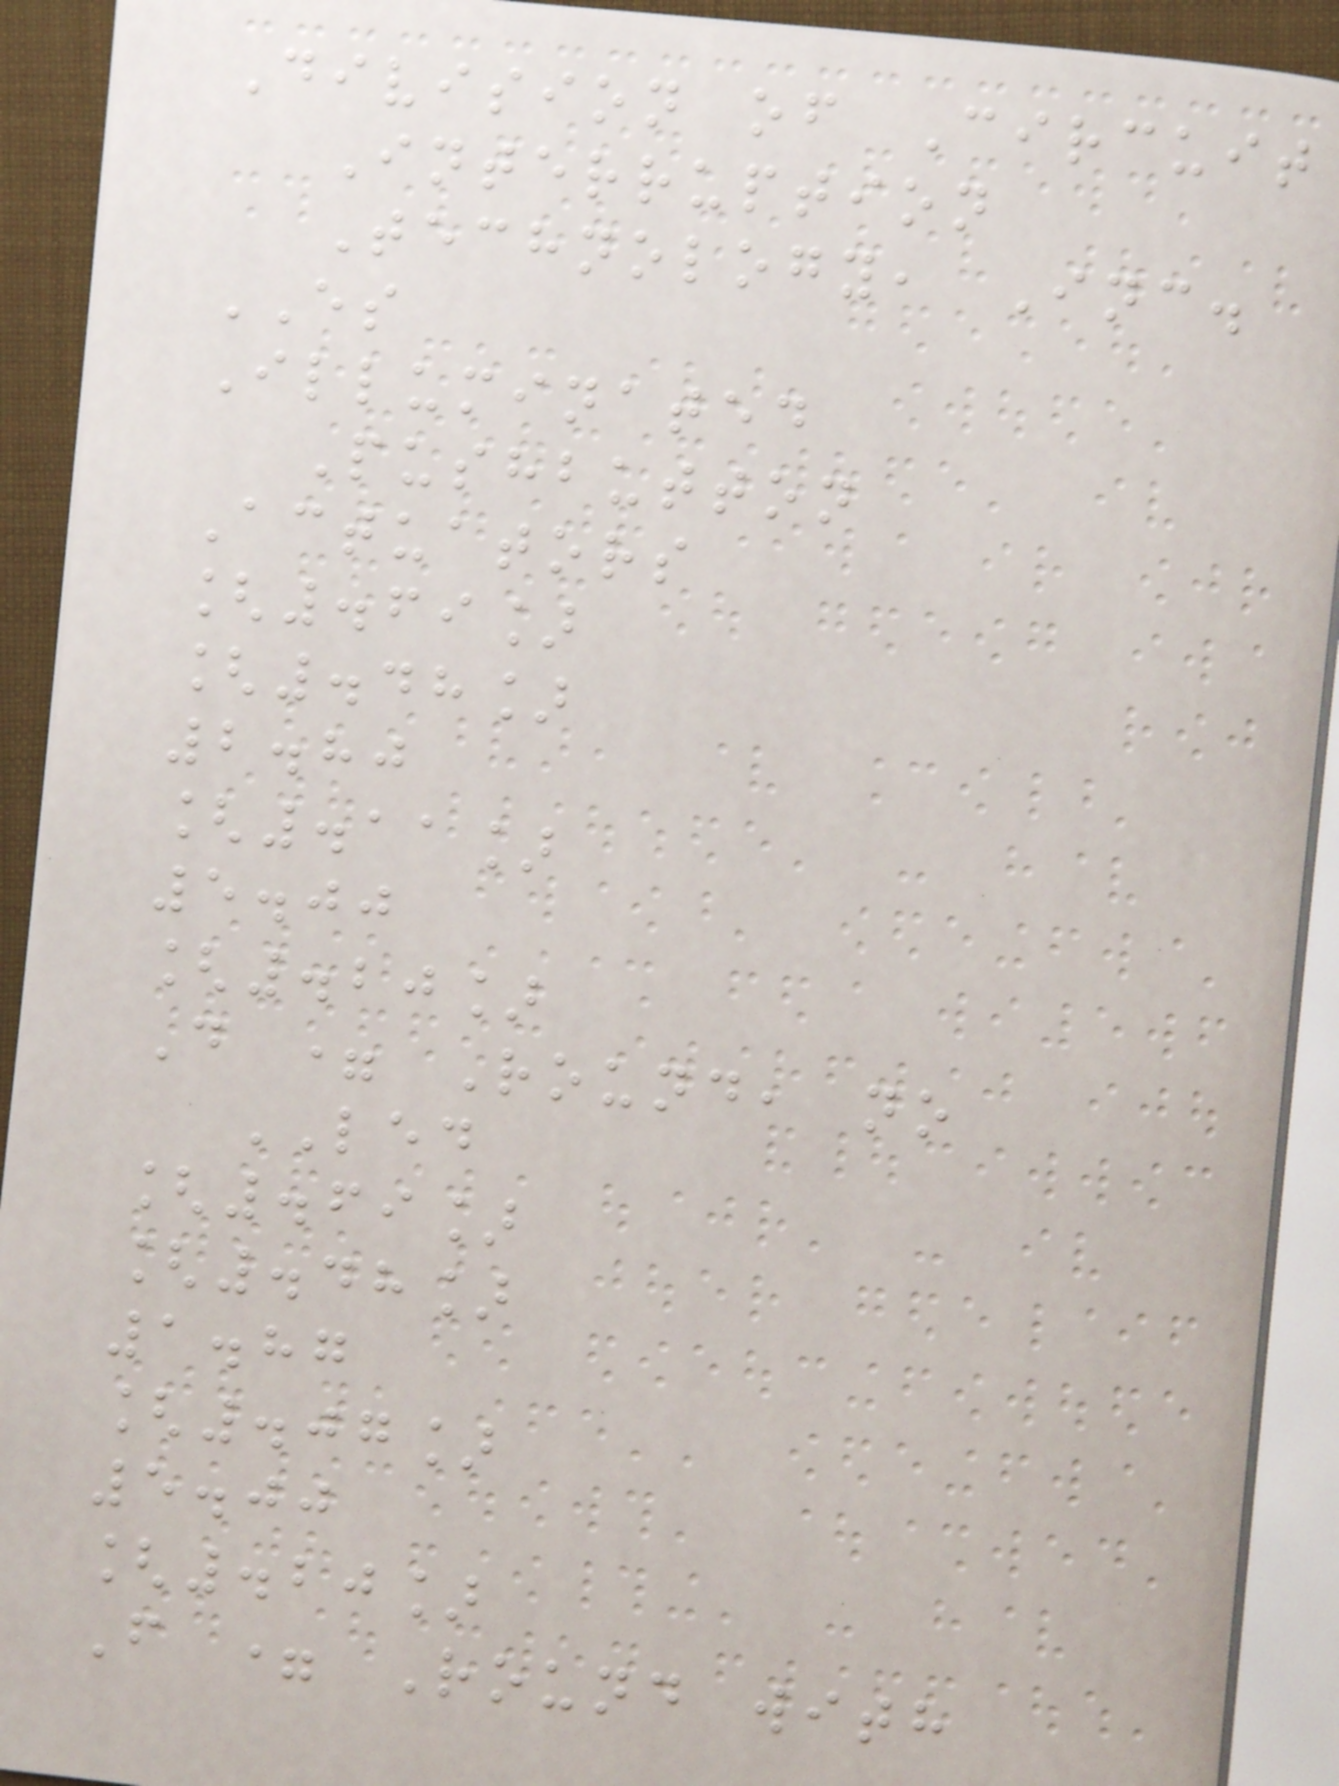Division of Circuit
Interruption
Technology, Inc.
ES
Illuminated
Pushbutton
Actuators
[.69]
[.48]
2.80
[.11]
5.00
[.20]
D = Round, no
LED
[.69]
[.48]
1.87
[.07]
5.00
[.20]
F = Round with
